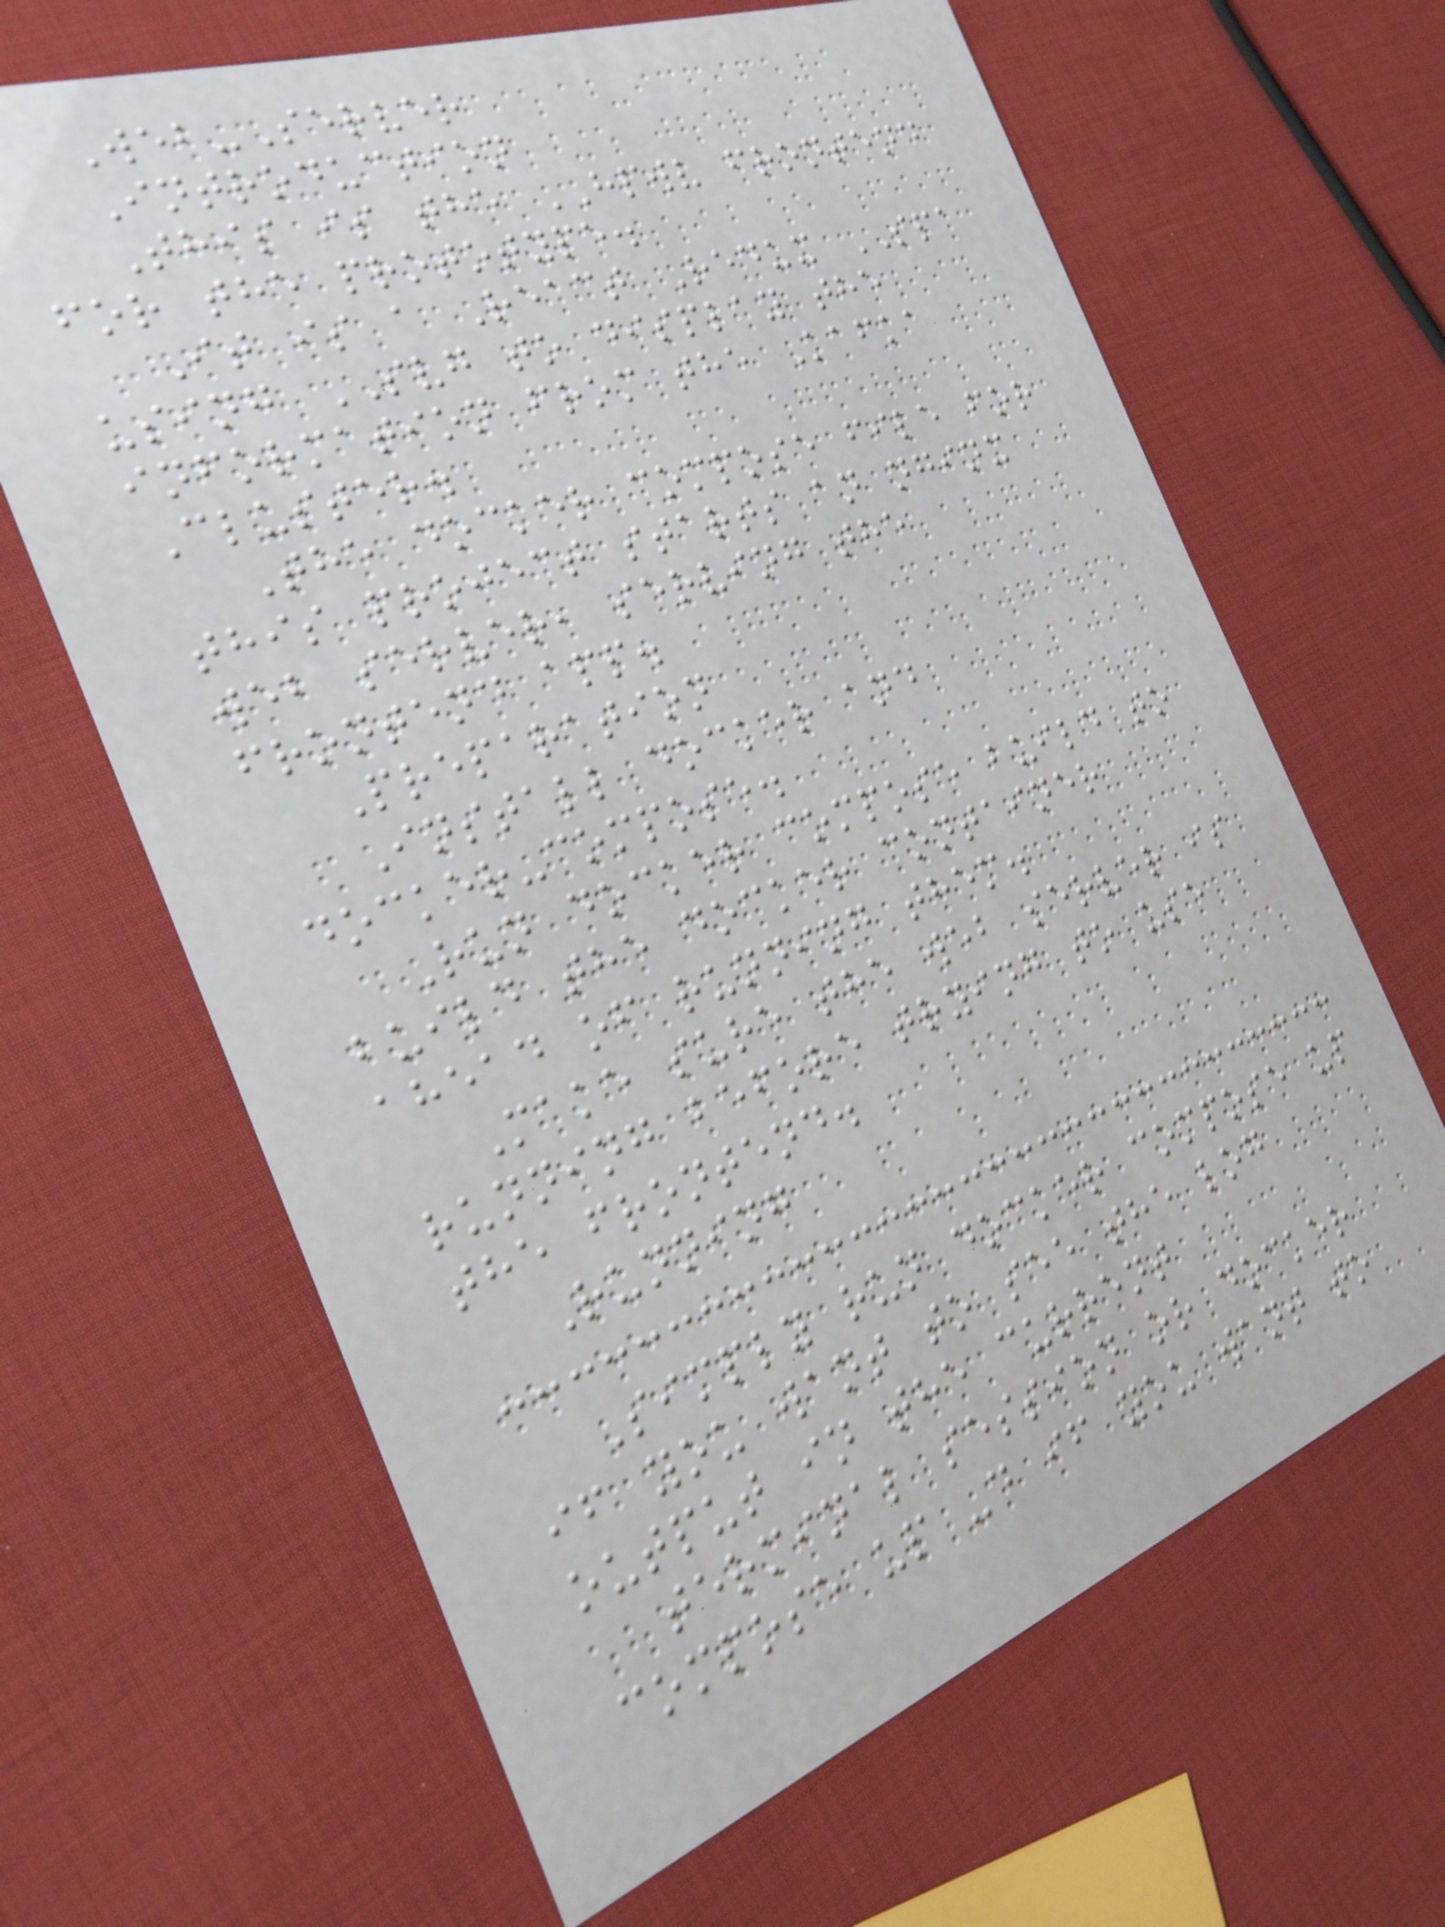Web-Server
Introduction
This is the HPWV frontend
for the prototype.
It is a React Redux SPA
using SVG to display the
information from the Kafka
Cluster.
The docker compose file for
this project starts an nginx
web server, serving the
frontend app.
Preparation
Install docker and
docker-compose.
Run docker compose build to
build the docker container
ahead of running them.
Make sure the web server is
running before trying to use
the frontend.
Running
Simply run docker compose up
if you want to see the log
output in the current
terminal session or docker
compose up -d if you want to
